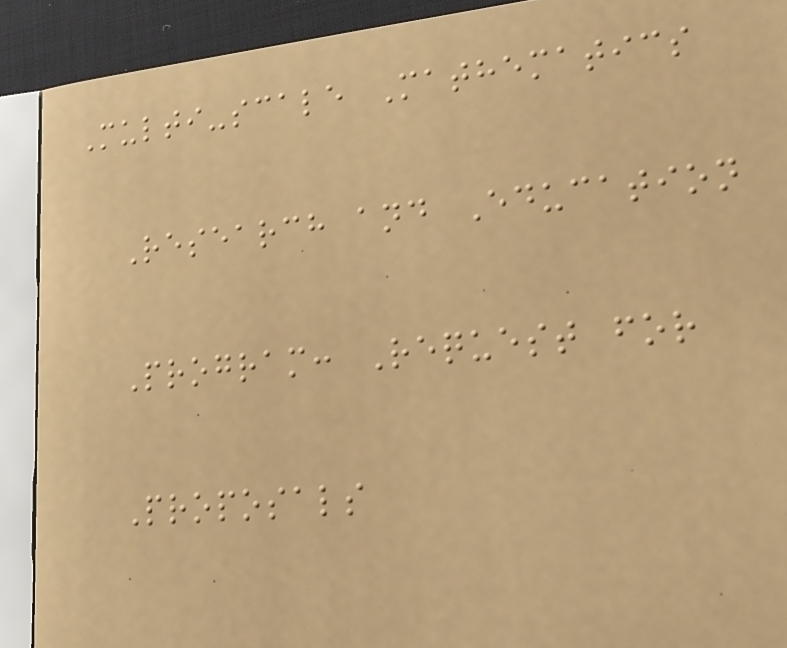Multi-scale Mathematics
Research and Education
Program: Request for
Proposals
